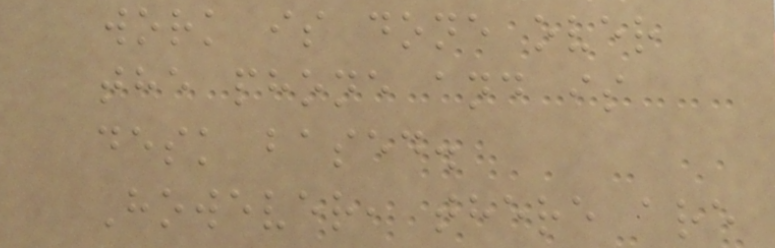work is done over
the phone and is
desk based.
However, there are
